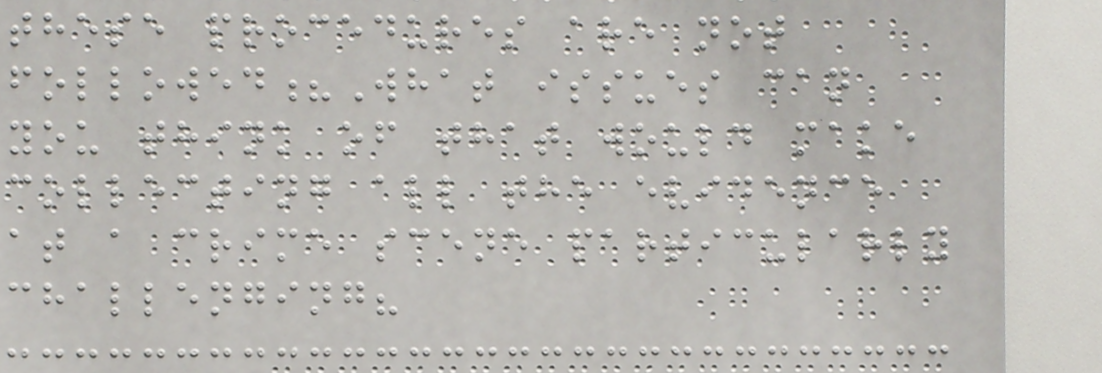these procedures are not
followed?What issues can
you think of that would make
collecting all the evidence
at a crime scene particularly
challenging?
